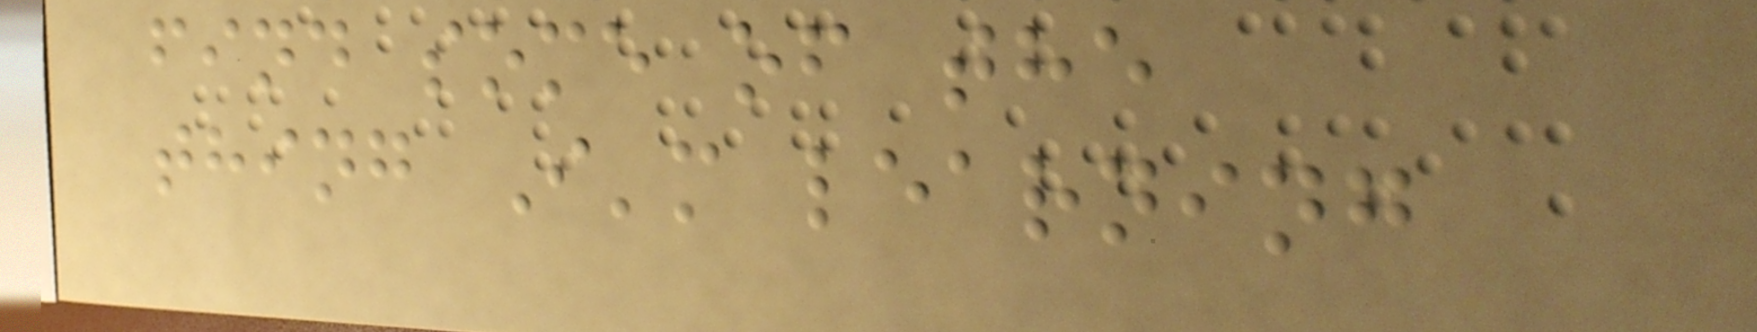find some of the
thing I'm learning
